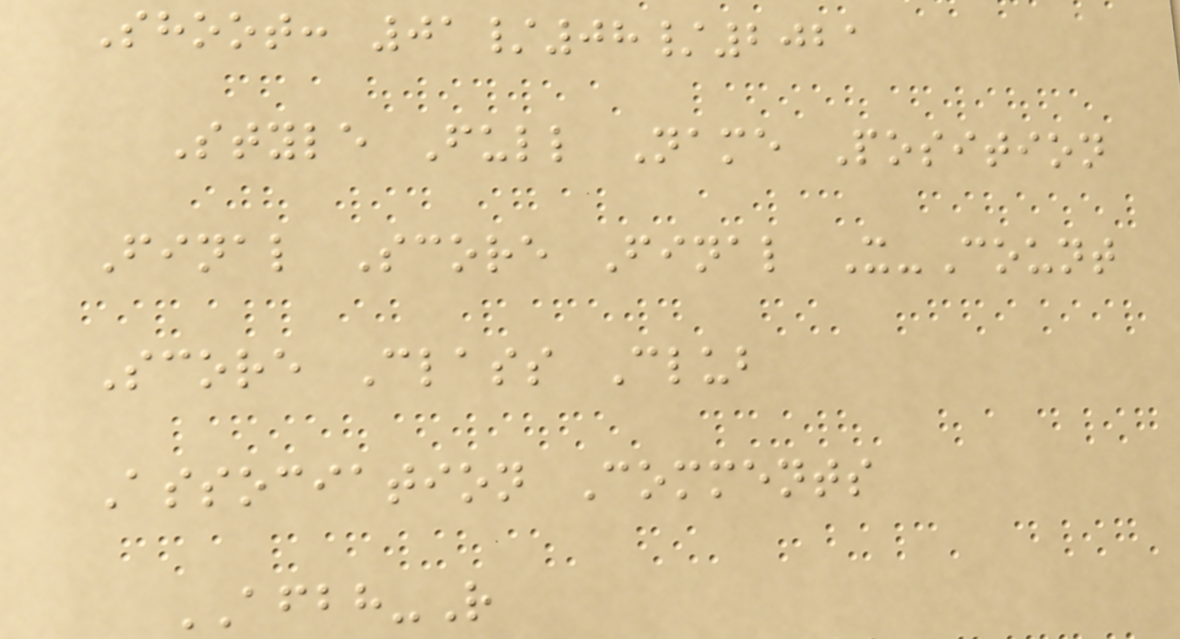Shoot: 01/08/2021
Style Full Name Position
Final Score Final X-Count
Score Class Club
Association Comments
AFBH-R
